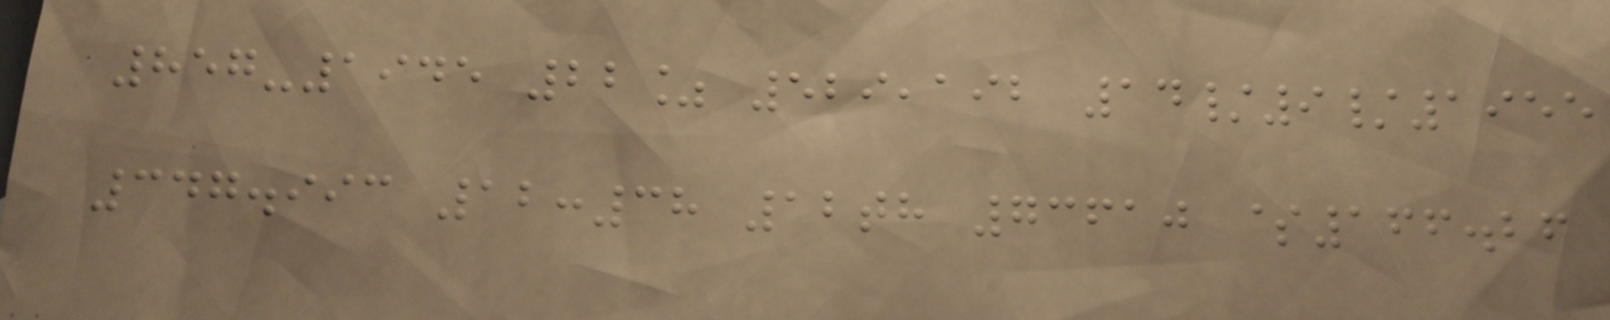857-1945 22% 529,192 14/9/1955
347.993 12:38 12th 73610 $166.26
